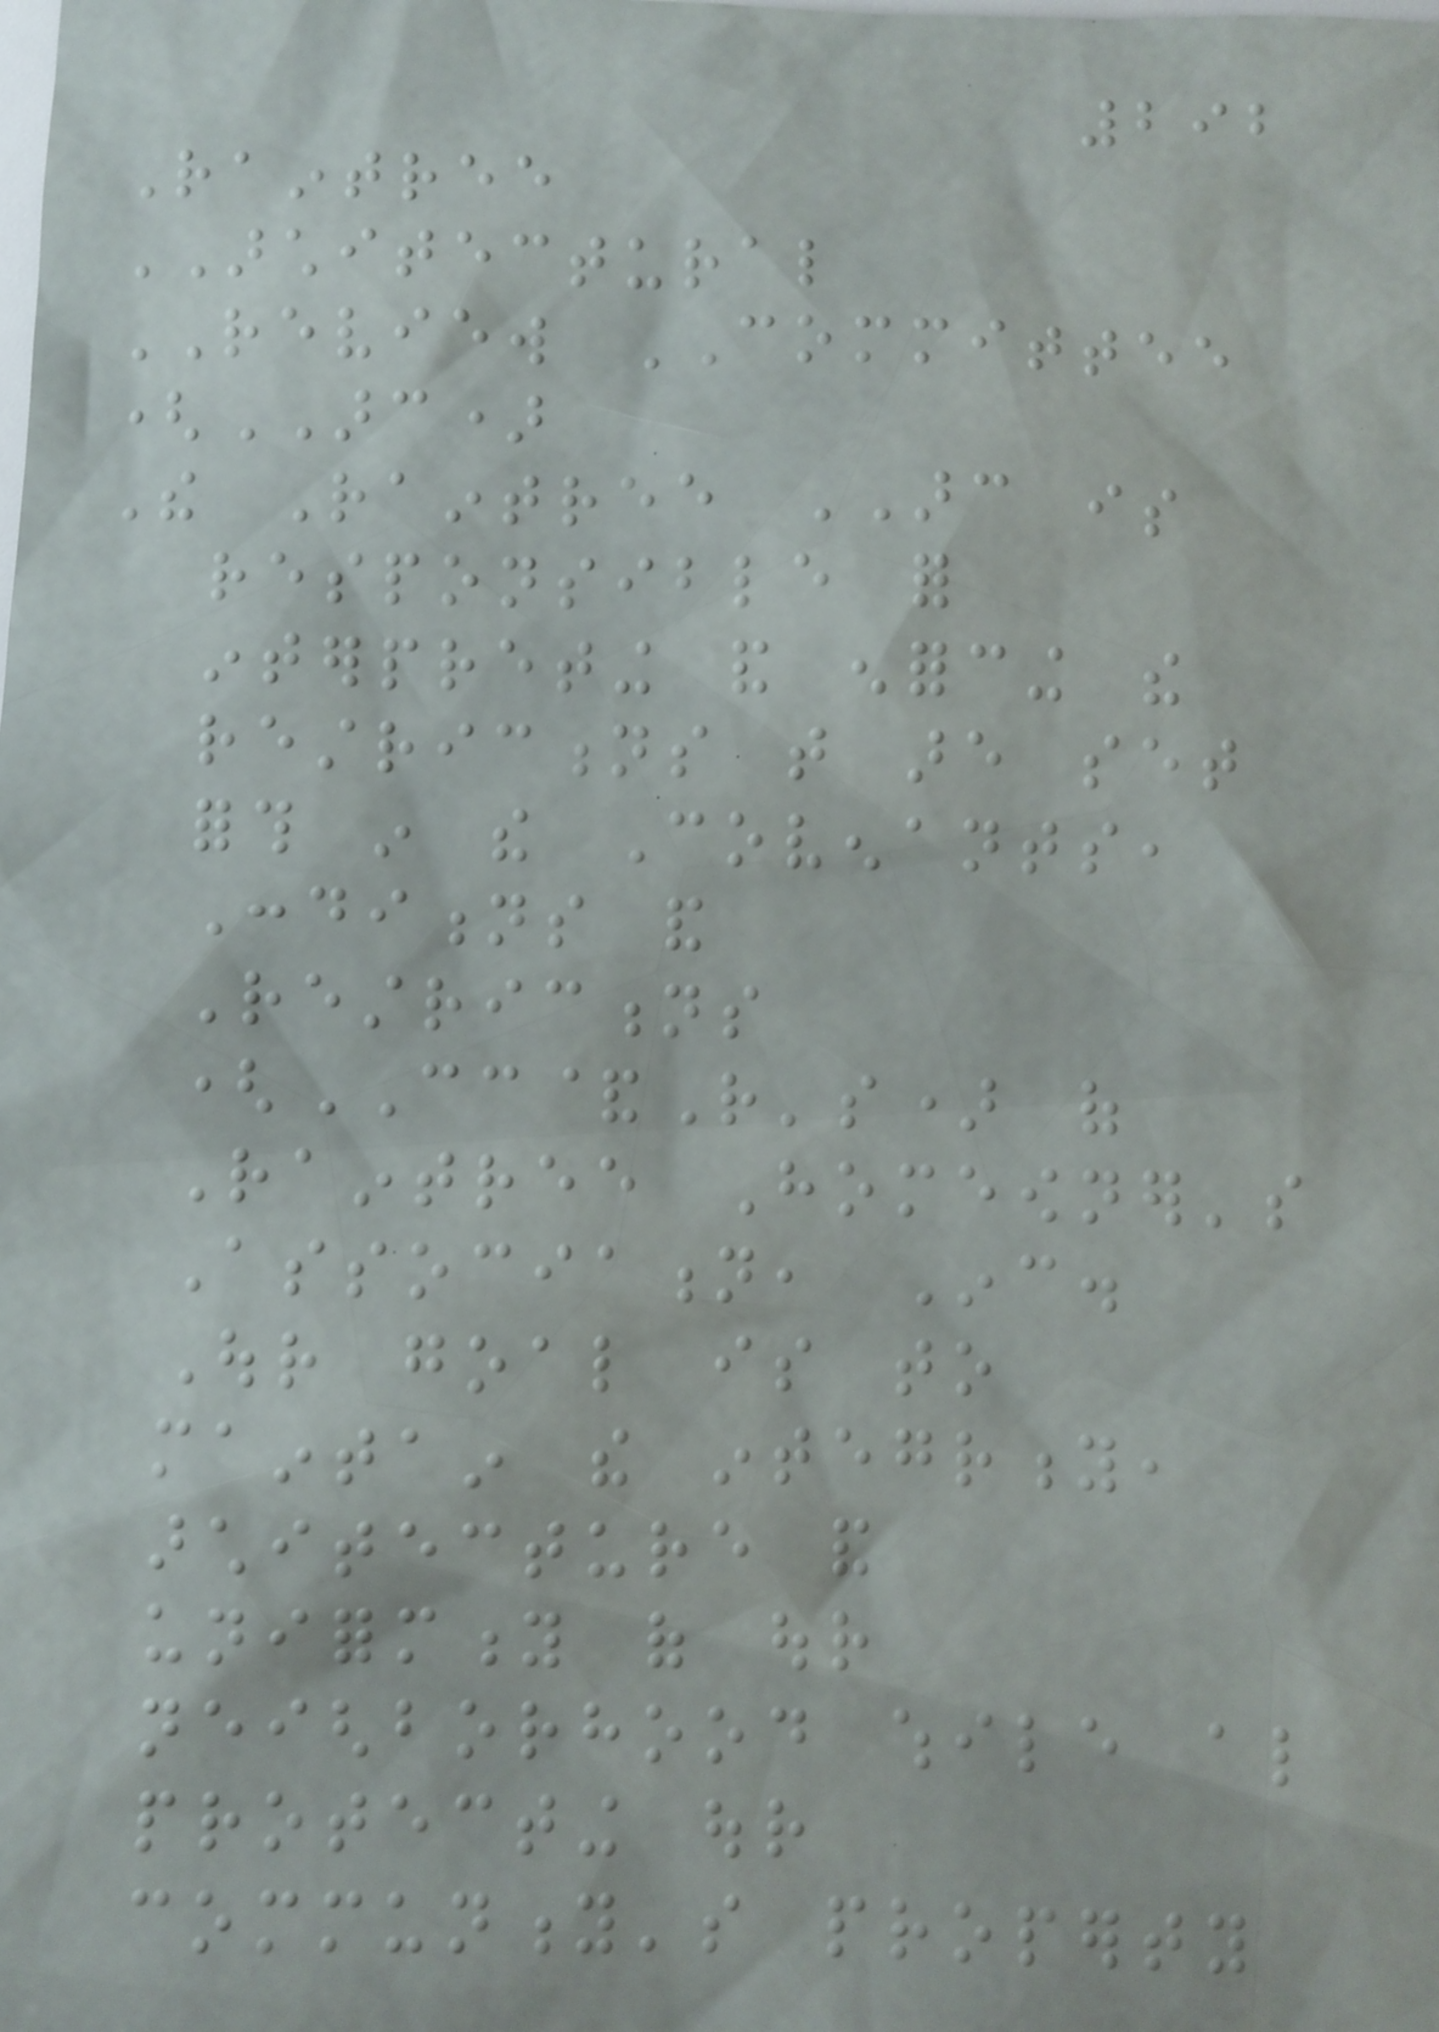292
Raintree
ARCHITECTURAL
REVIEW COMMITTEE
(ARC)
The Raintree ARC is
responsible for
interpreting and enforcing the
restrictions that are set
forth in the Covenants,
Conditions and
Restrictions
(CC&R's) of
Raintree Homeowner's
Association, Inc.
Our goal is to
maintain the integrity,
architecture and
uniformity of our
neighborhood while also
protecting our
community's property
